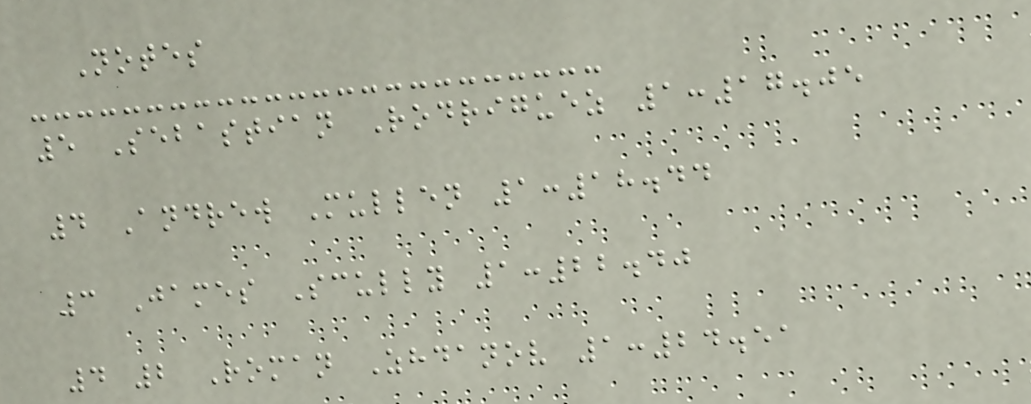Notes
5 Sebastian Rodriguez 1:17.05
4 Andrew Mullen 1:18.44
3 James Scully 1:22.40
4 2 Roman Zhdanov 1:24.51
